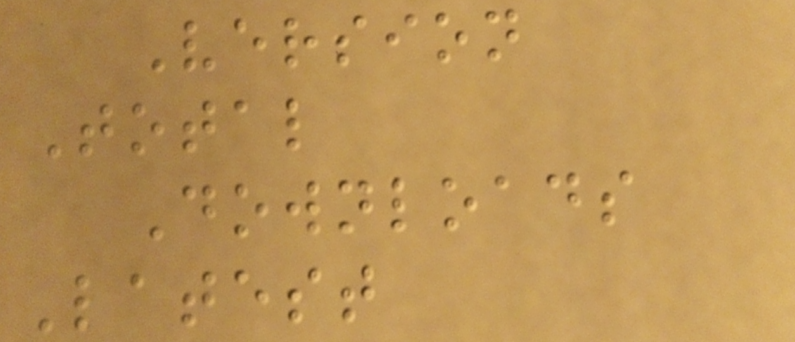Version
Total
Downloads
Latest
